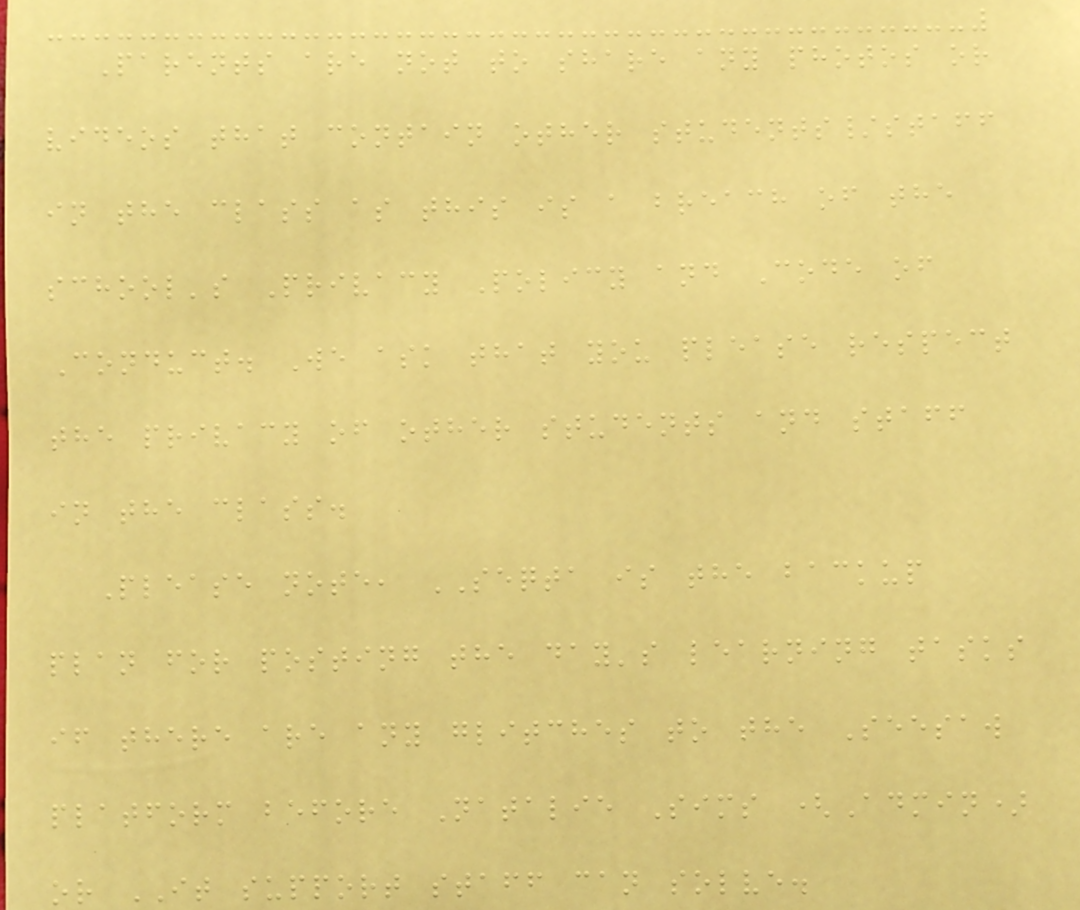Parents are not to share any photos or
videos that contain other students/staff
in the class as this is a breach of the
school's Privacy Policy and Code of
Conduct. We ask that you please respect
the privacy of other students and staff
in the class.
Please note, SEQTA is the backup
plan for posting the day's learning tasks
if there are any glitches to the Seesaw
platform before Natalie Sims (Admin)
or IT support staff can solve.
